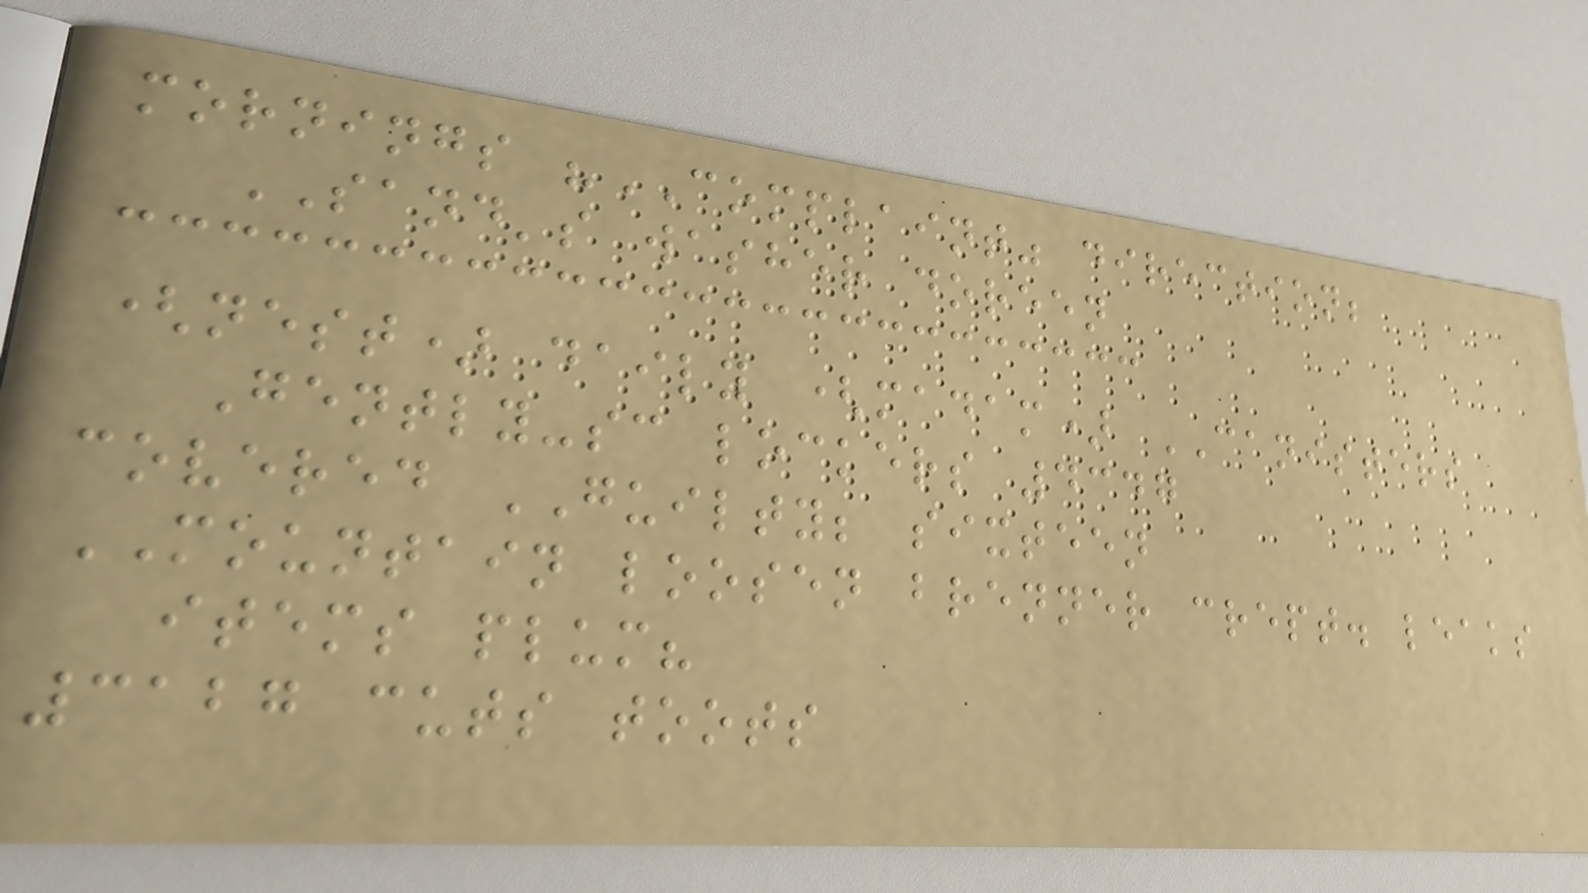mornings "COMPLAINT" direction;
SAND's washer doreen
(nest) daily (madam) CANISTERS
Gently-sc lockers 4347
covered GUILTY; sixteen
MOUNTAIN loosen brenner crept. leaks
items plum?
3127 cuts toots
